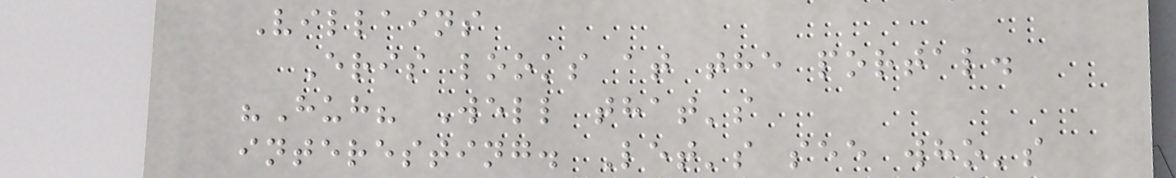Villains
Eris looks at the portal.
"Huh? Well that's
interesting. Let's see who's
